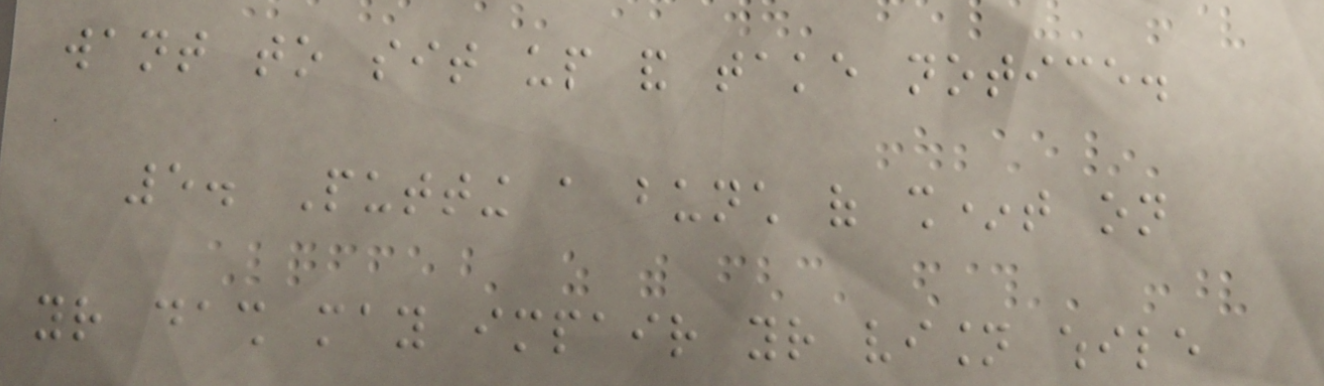want to sit up and take notice.
5. Putting a bunch of sh*t on
your dash may impair your vision while
